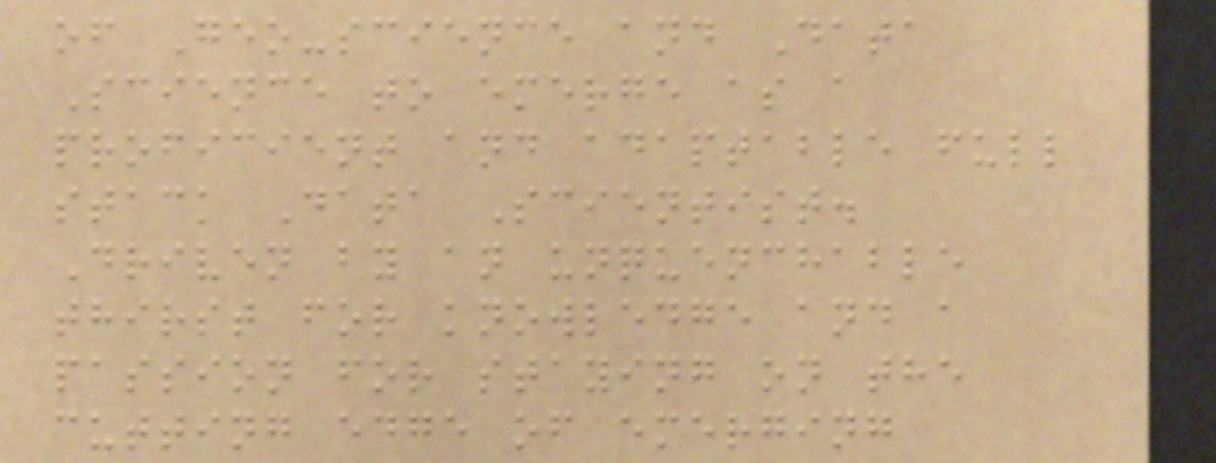of Geo-science and Data
Science to emerge as a
proficient and adaptable full
stack Data Scientist.
Driven by an unquenchable
thirst for knowledge and a
passion for staying on the
cutting edge of emerging
